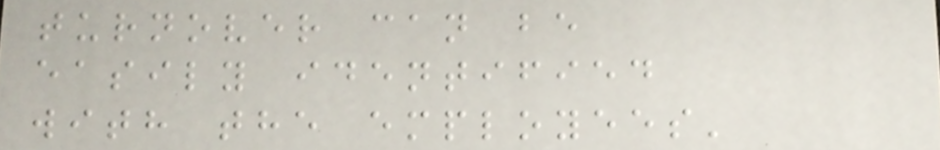turnover can be
easily identified
with the employees'
